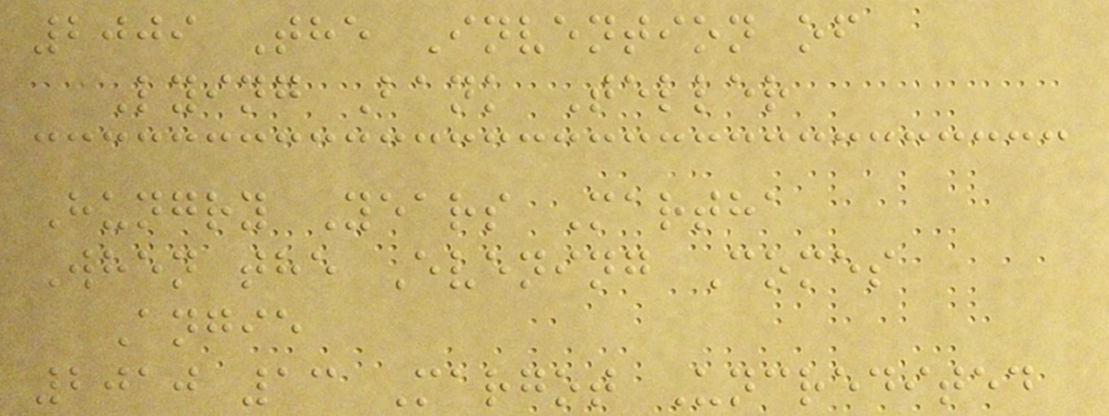2009 The Invention of
Lying Bank Teller
Hungry Years Martha
When the Evening Comes
Angie
2010 13 Margot Uncredited
